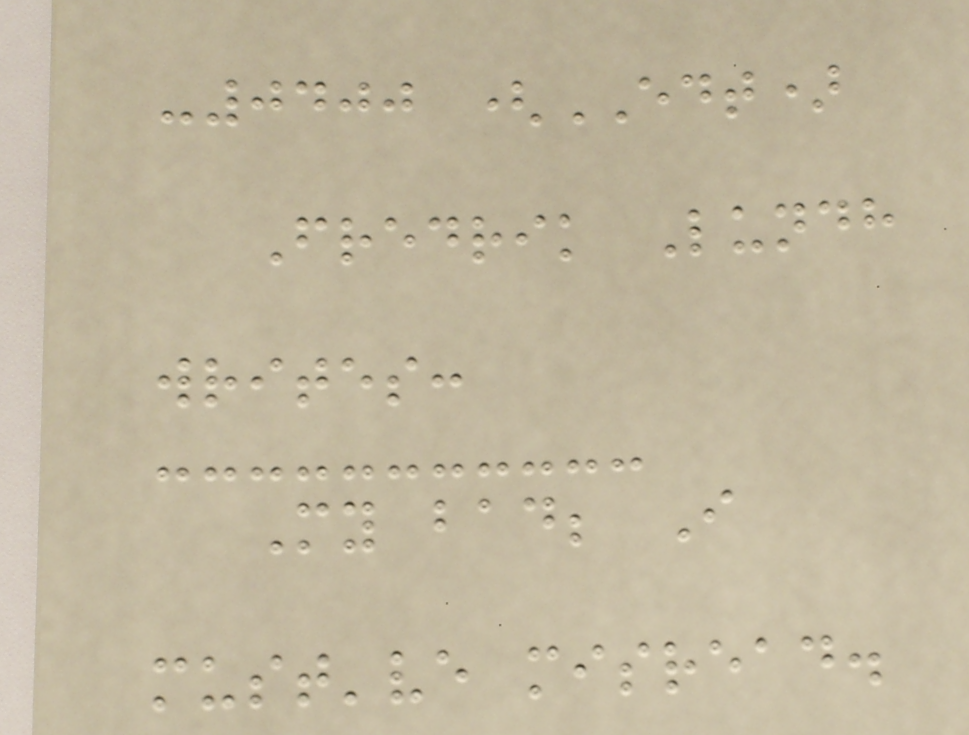-0400 (EDT)
Fredrik Lundh
writes:
My bad; I
must've misread.
